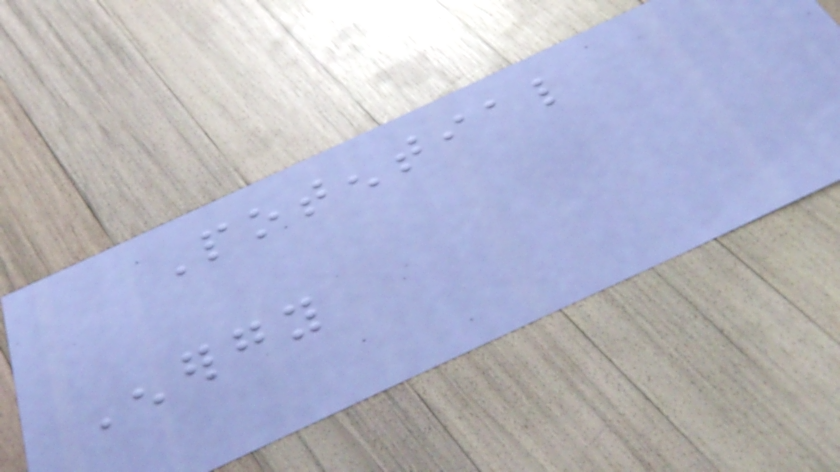Potential
Energy
